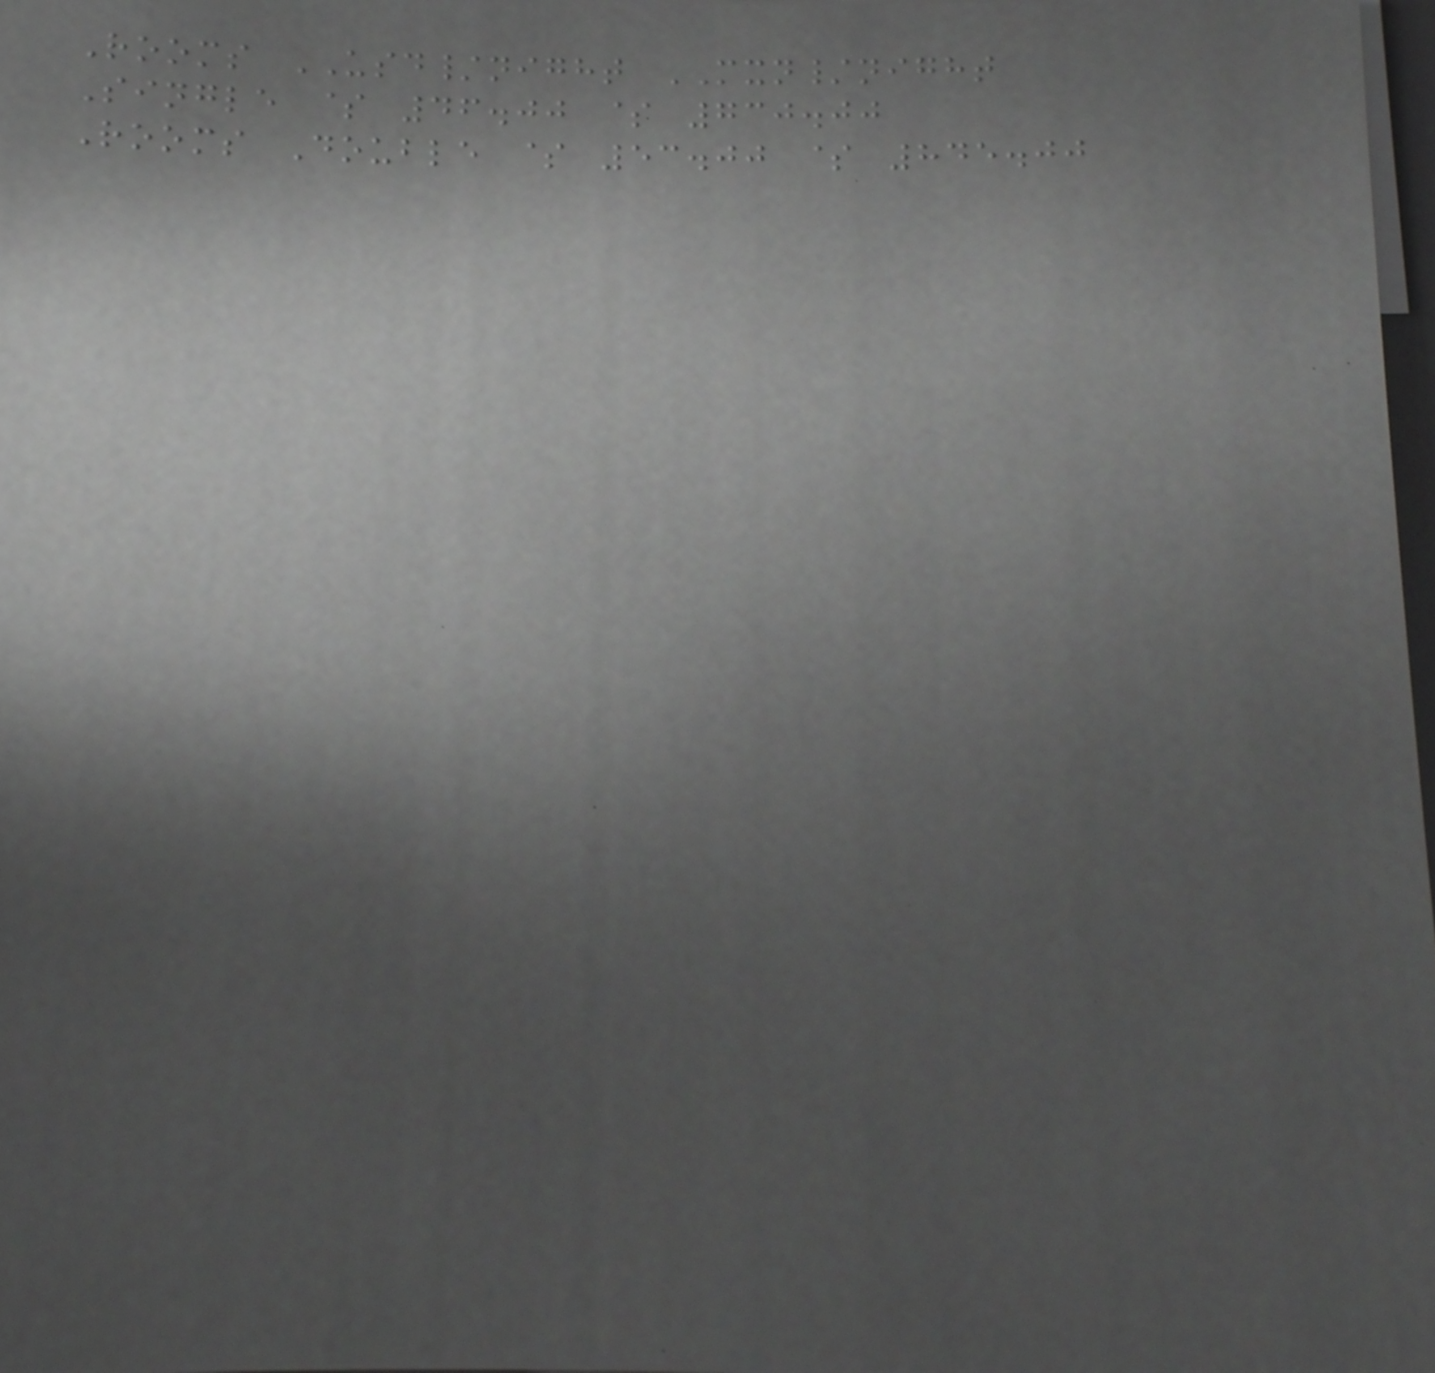Rooms USD/night MXN/night
Single $ 46.00 $ 730.00
Rooms Double $ 53.00 $ 845.00
